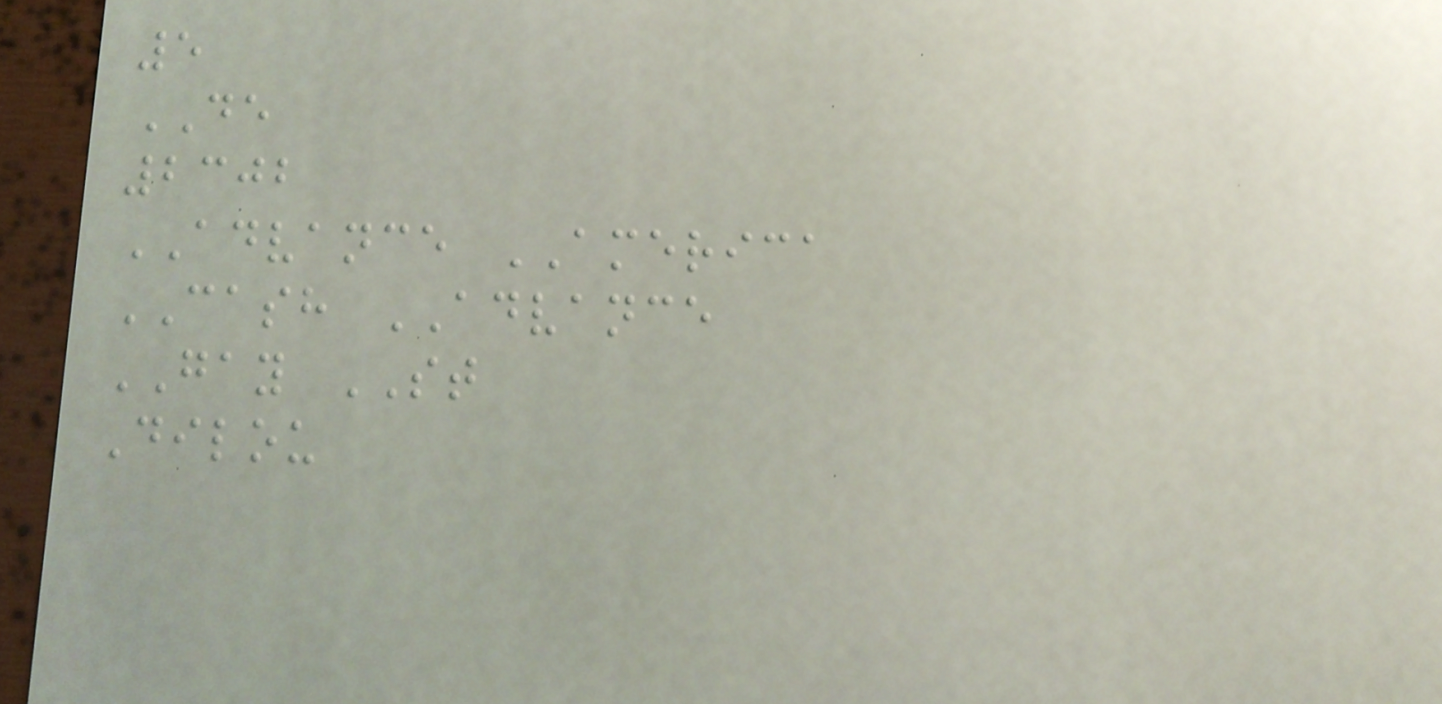5
DE
2302
ADVANCE AMERICA
CASH ADVANCE
GAY ST
Dilou
